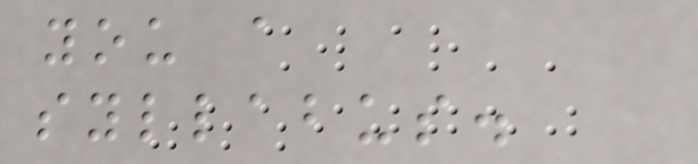you a
syllabus.
